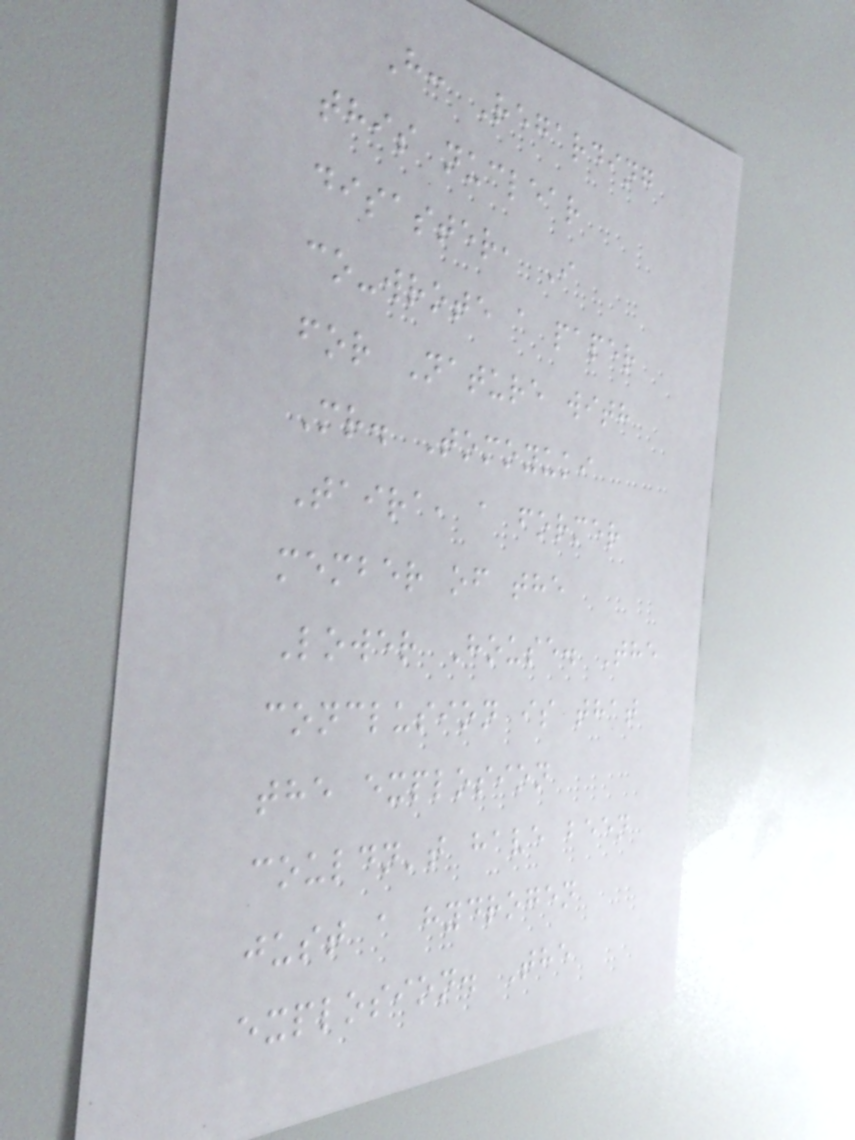H: Regarding
this nuclear
disaster, I
co-wrote a paper
for Nature with
Mr. Tomoyuki
Taira, a former
member of the
Lower House. The
conclusion is that
the explosion
couldn't have been
just a hydrogen
explosion. The
